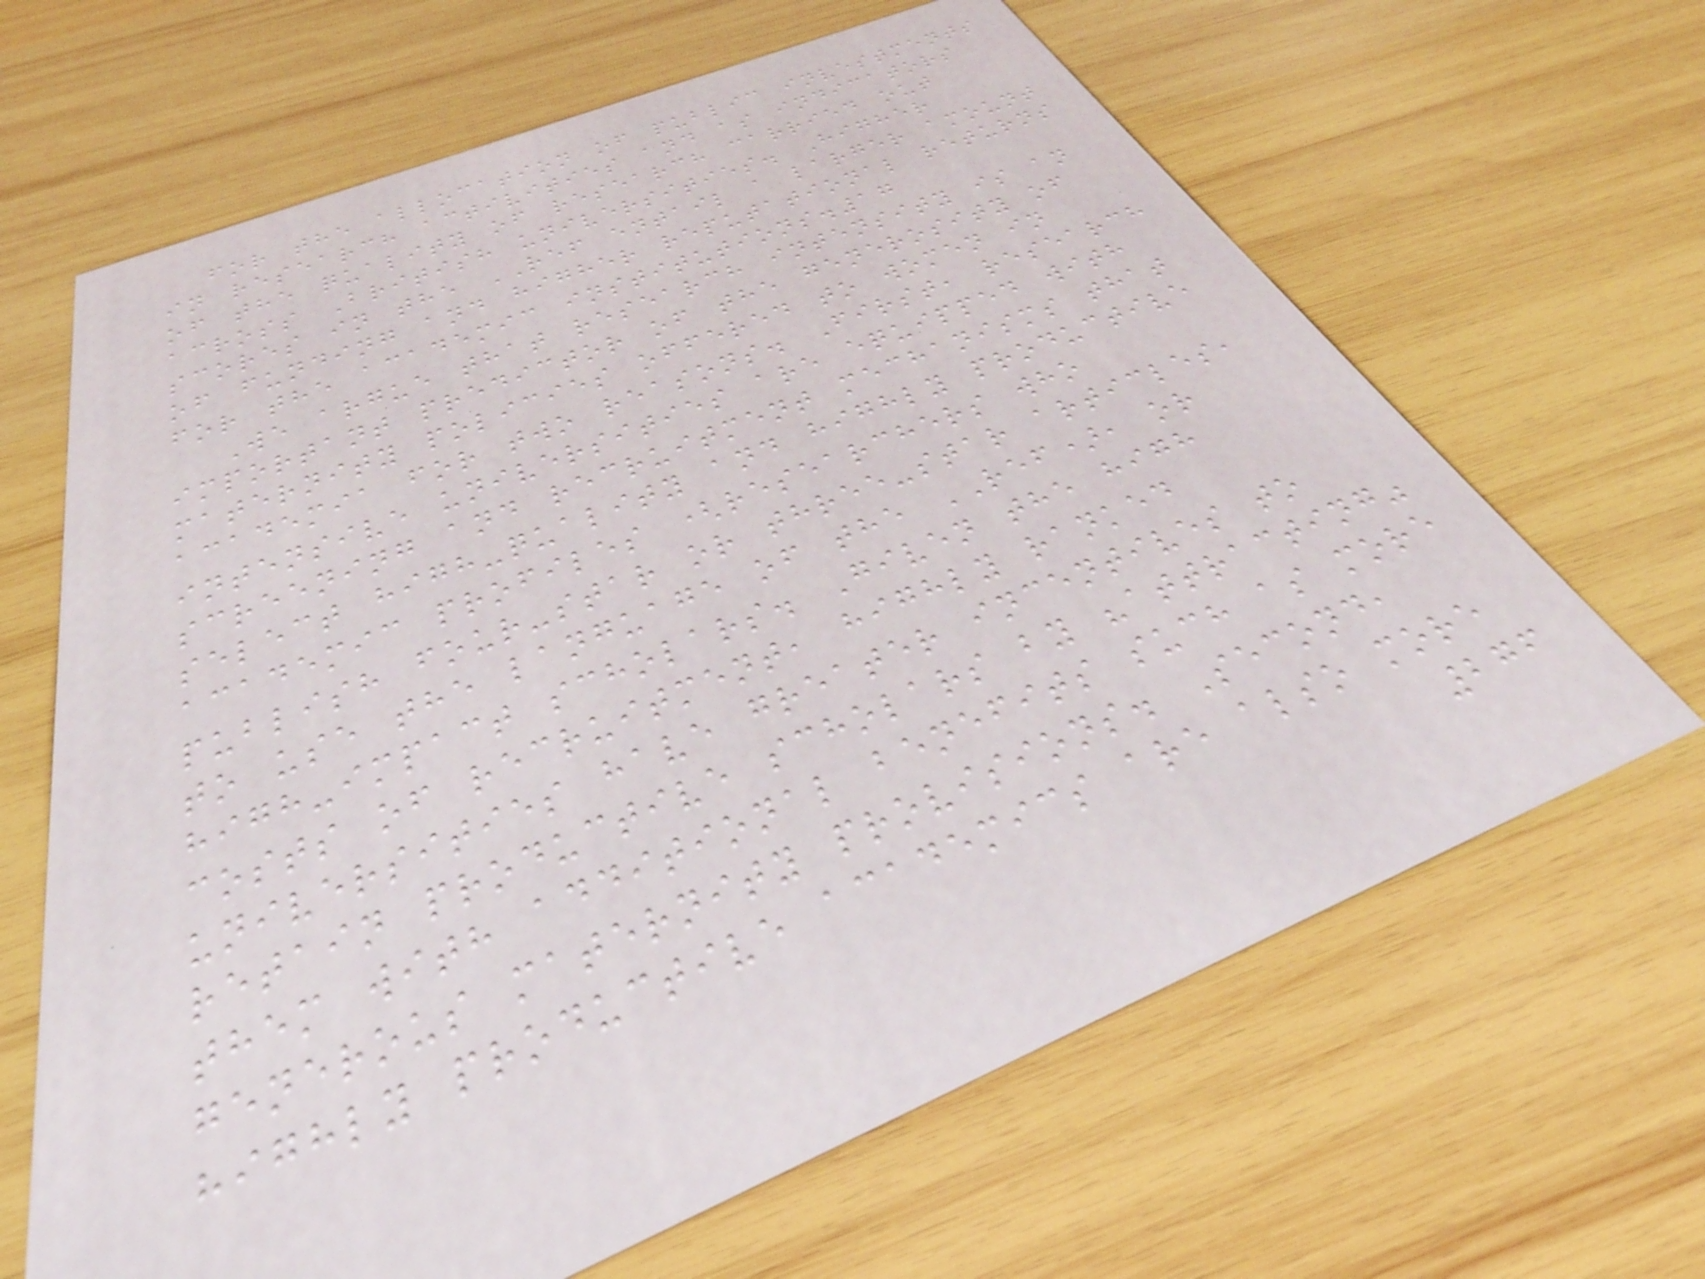for the allocation of public investments
in research activities and as indicators
of the quality of research carried out
across British universities. Higher
scores in the REF entail a larger amount
of funding and higher reputational returns
for the academic institutions.17
We argue that research intensity is an
important predictor of the generosity of
maternity policies offered to women in
academia for two reasons. First, research
intensive universities are equipped with
screening and recruitment mechanisms that
select high-quality and highly productive
academic profiles (researchers who
publish four-star or three-star articles,
to use the language of the REF), or
high-impact scholars. Given the high
costs of recruitment, highly ranked
universities have greater incentives to
retain productive scholars by "attracting"
them with additional benefits such as more
generous maternity provisions. Second,
highly productive academics are also more
276
